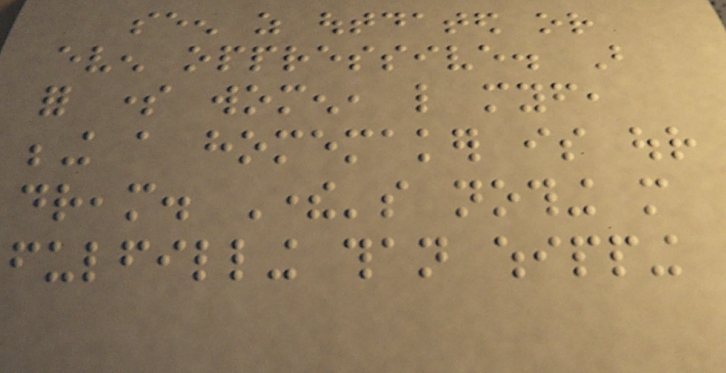seen as outdated or
even oppressive. But
for some women, like myself,
being a homemaker is our
dream. There's nothing more
fulfilling than whipping
